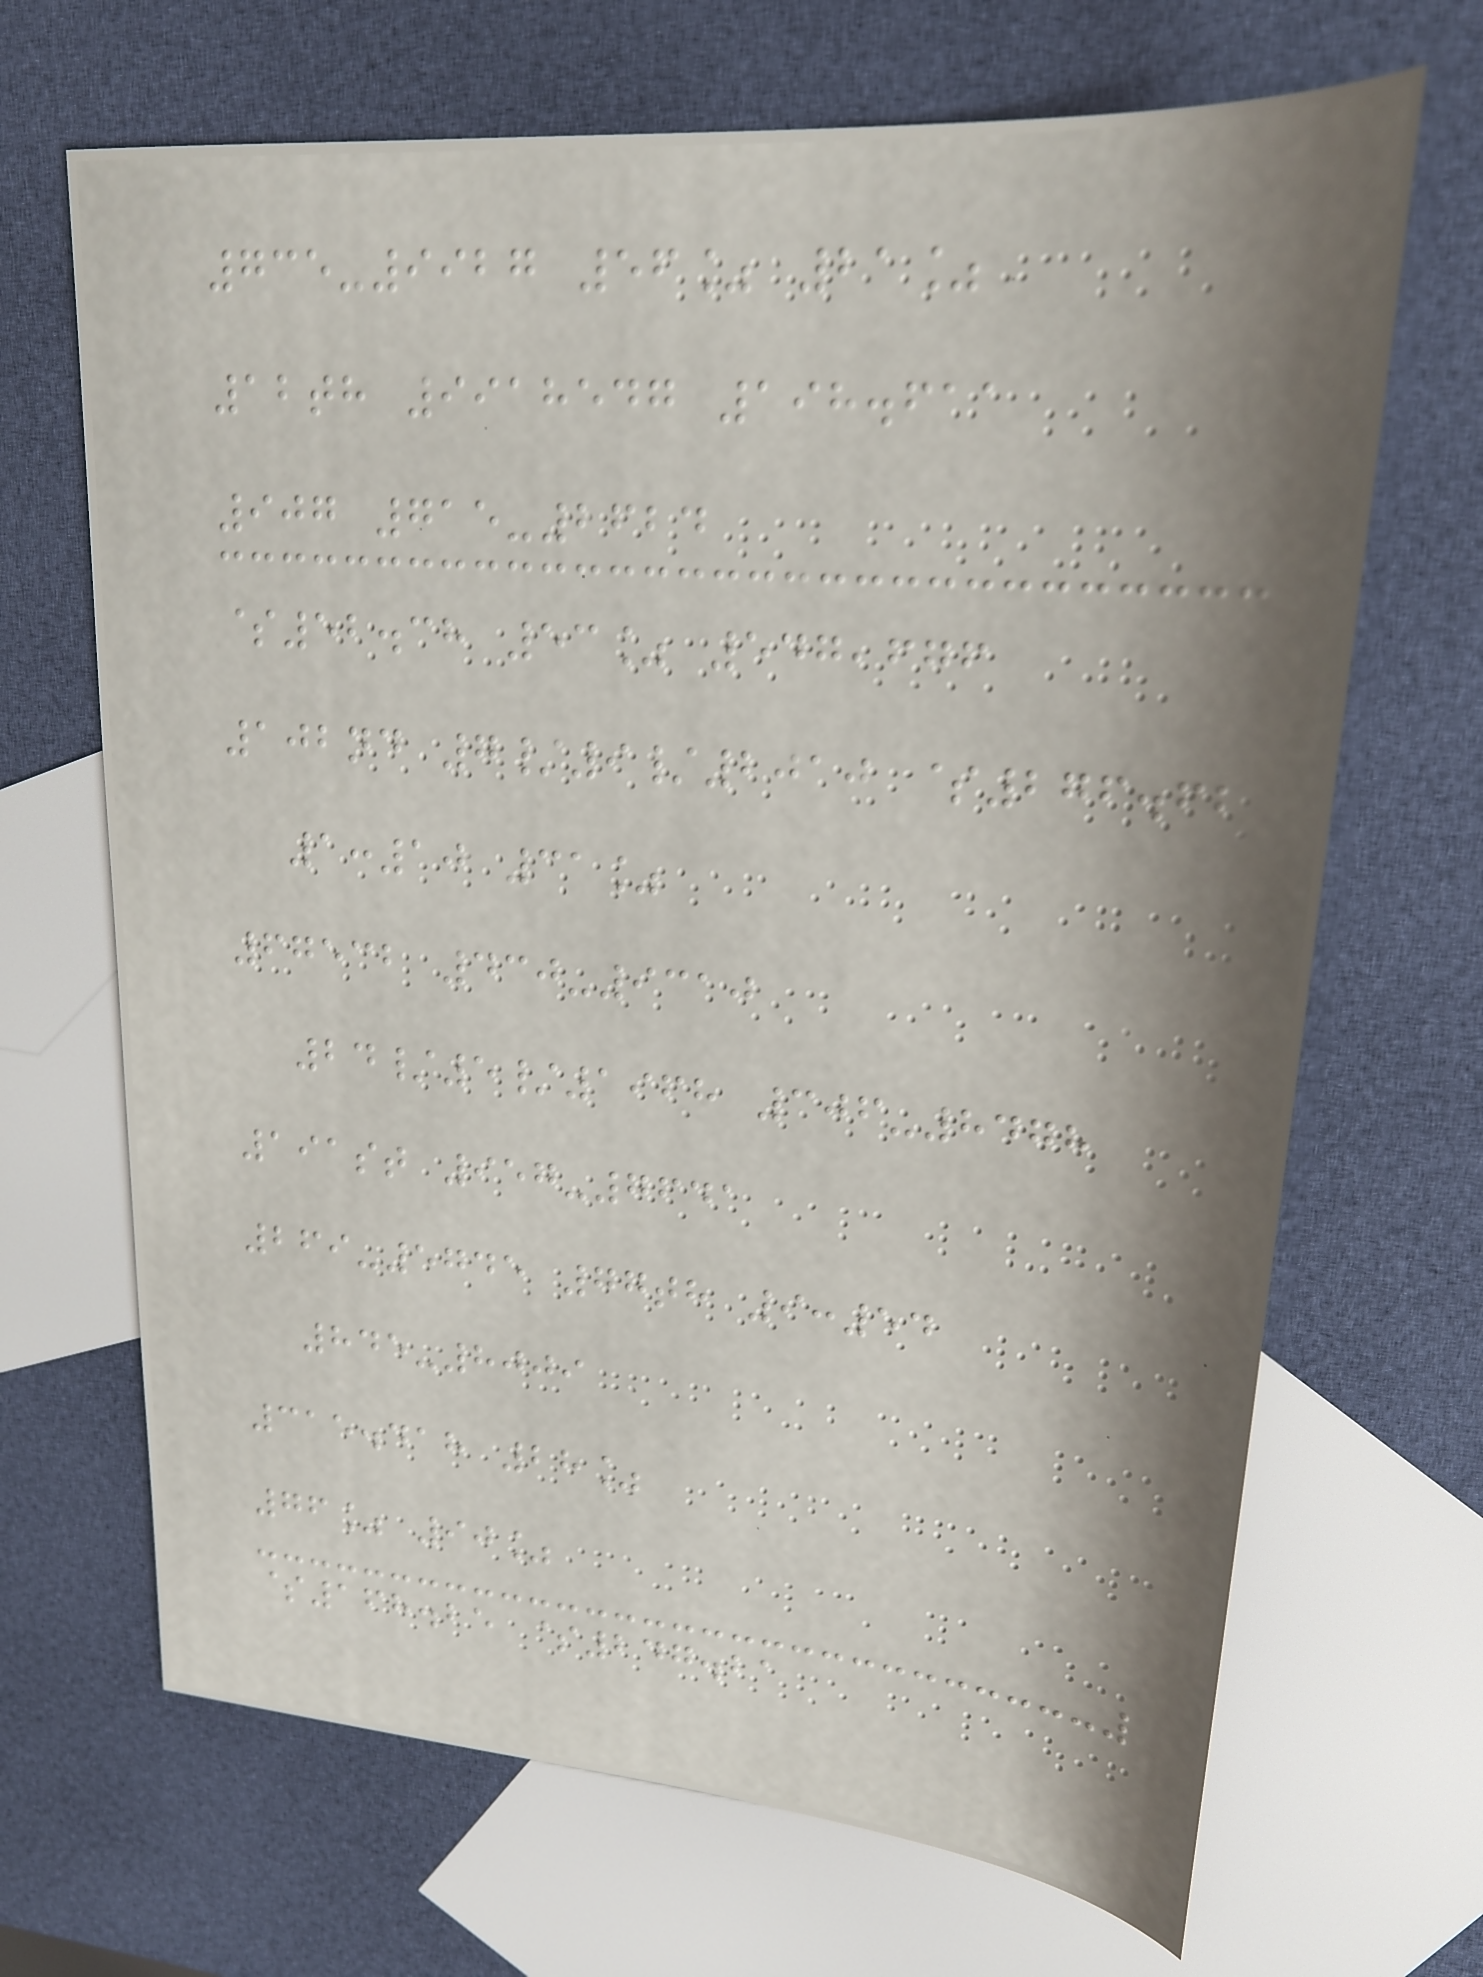735-9927 56% 21%
12th 9918547 198.611
907 715-2624
$52.38 53% 547,676
102nd 7/9/2010 $276.62
1:10 31%
67532 430-9310
24/5/1968 306-8478
191st 957-7641
269-5745 77th 9:54
845-8009
315.418 28%
76% 90%
$168.25 $247.21
